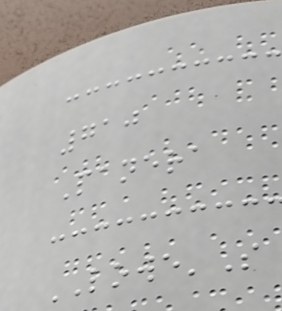710
Panera
LOWE'S
